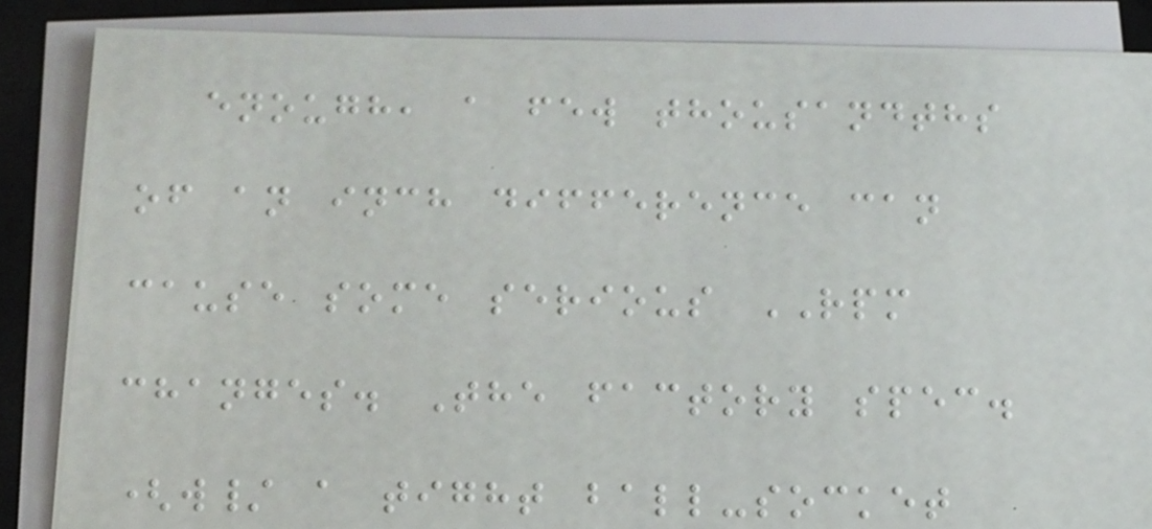enough, a few thousandths
of an inch difference can
cause some serious RPM
changes. The factory spec.
(w/ a tight ball-socket
